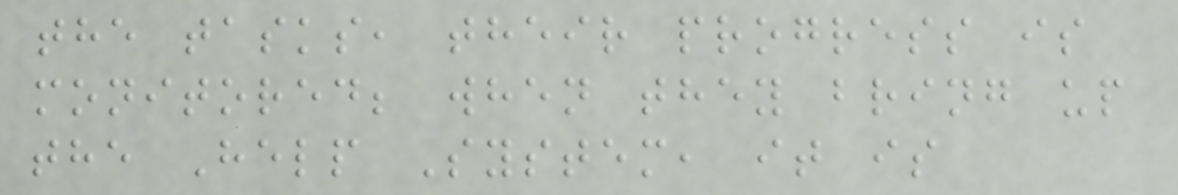the tasks, their progress is
monitored; when they bring up
the Help System, it is
